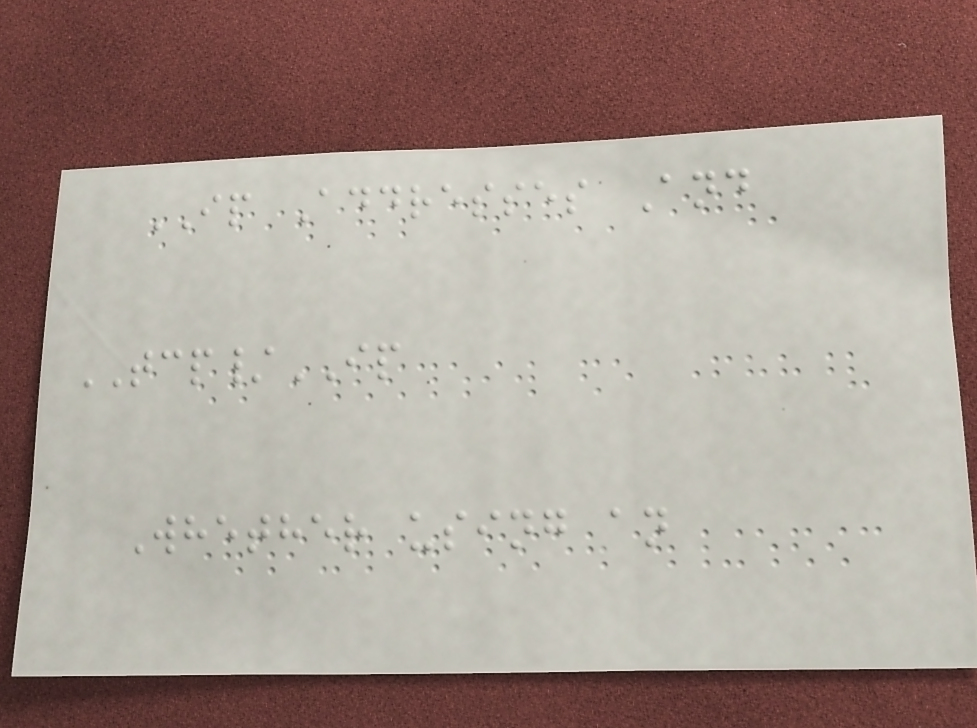IP Addresses And
TCP/IP
Whether using an
